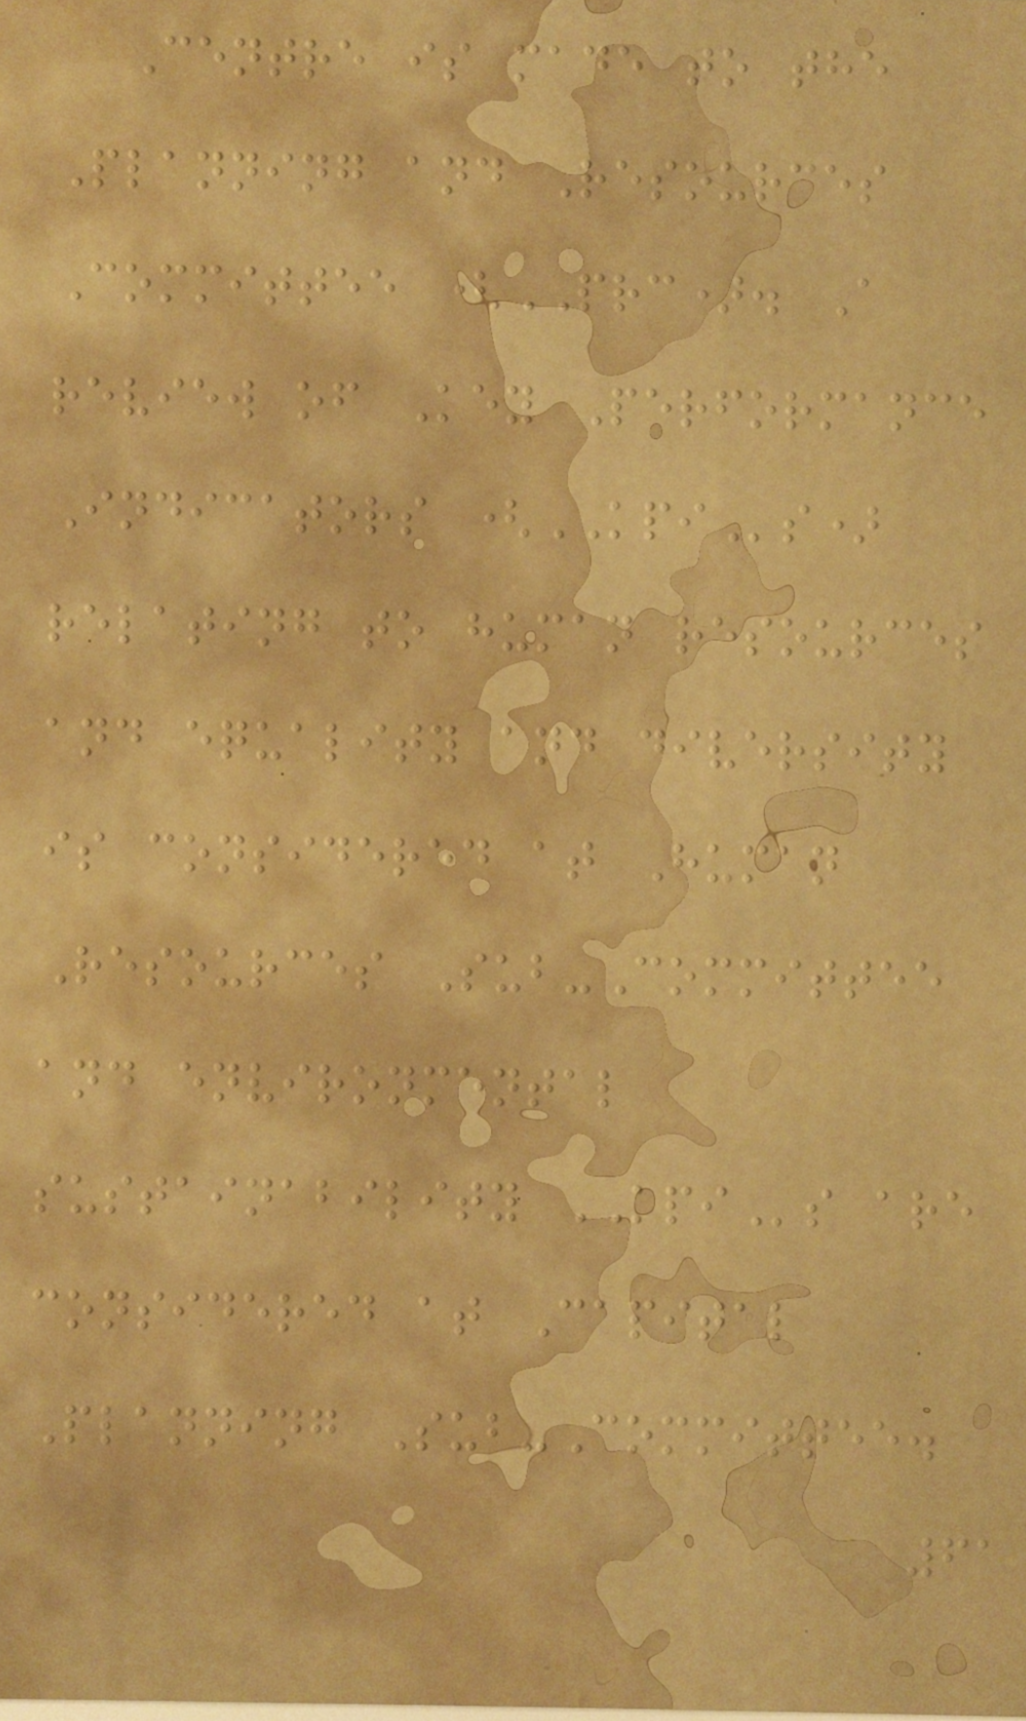Centre is made to the
Planning and Resources
Committee (PRC). A
review of Key Performance
Indicators (KPIs)
relating to human resources
and equality and diversity
is considered at Human
Resources Sub-Committee
and environmental
sustainability KPIs are
considered at Capital
Planning Sub-Committee.
61
